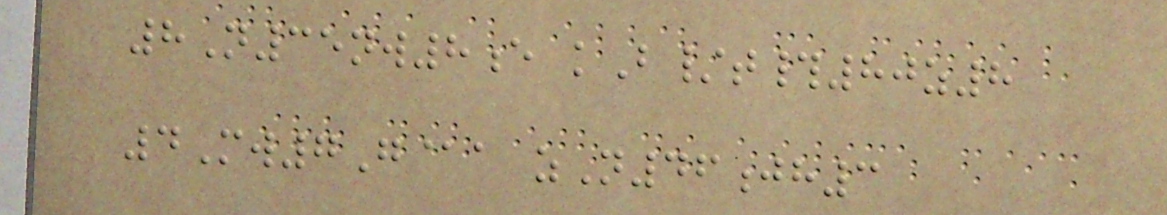8N35nw8e kB/t#80z8
4Mw7G@a zN46jh3
